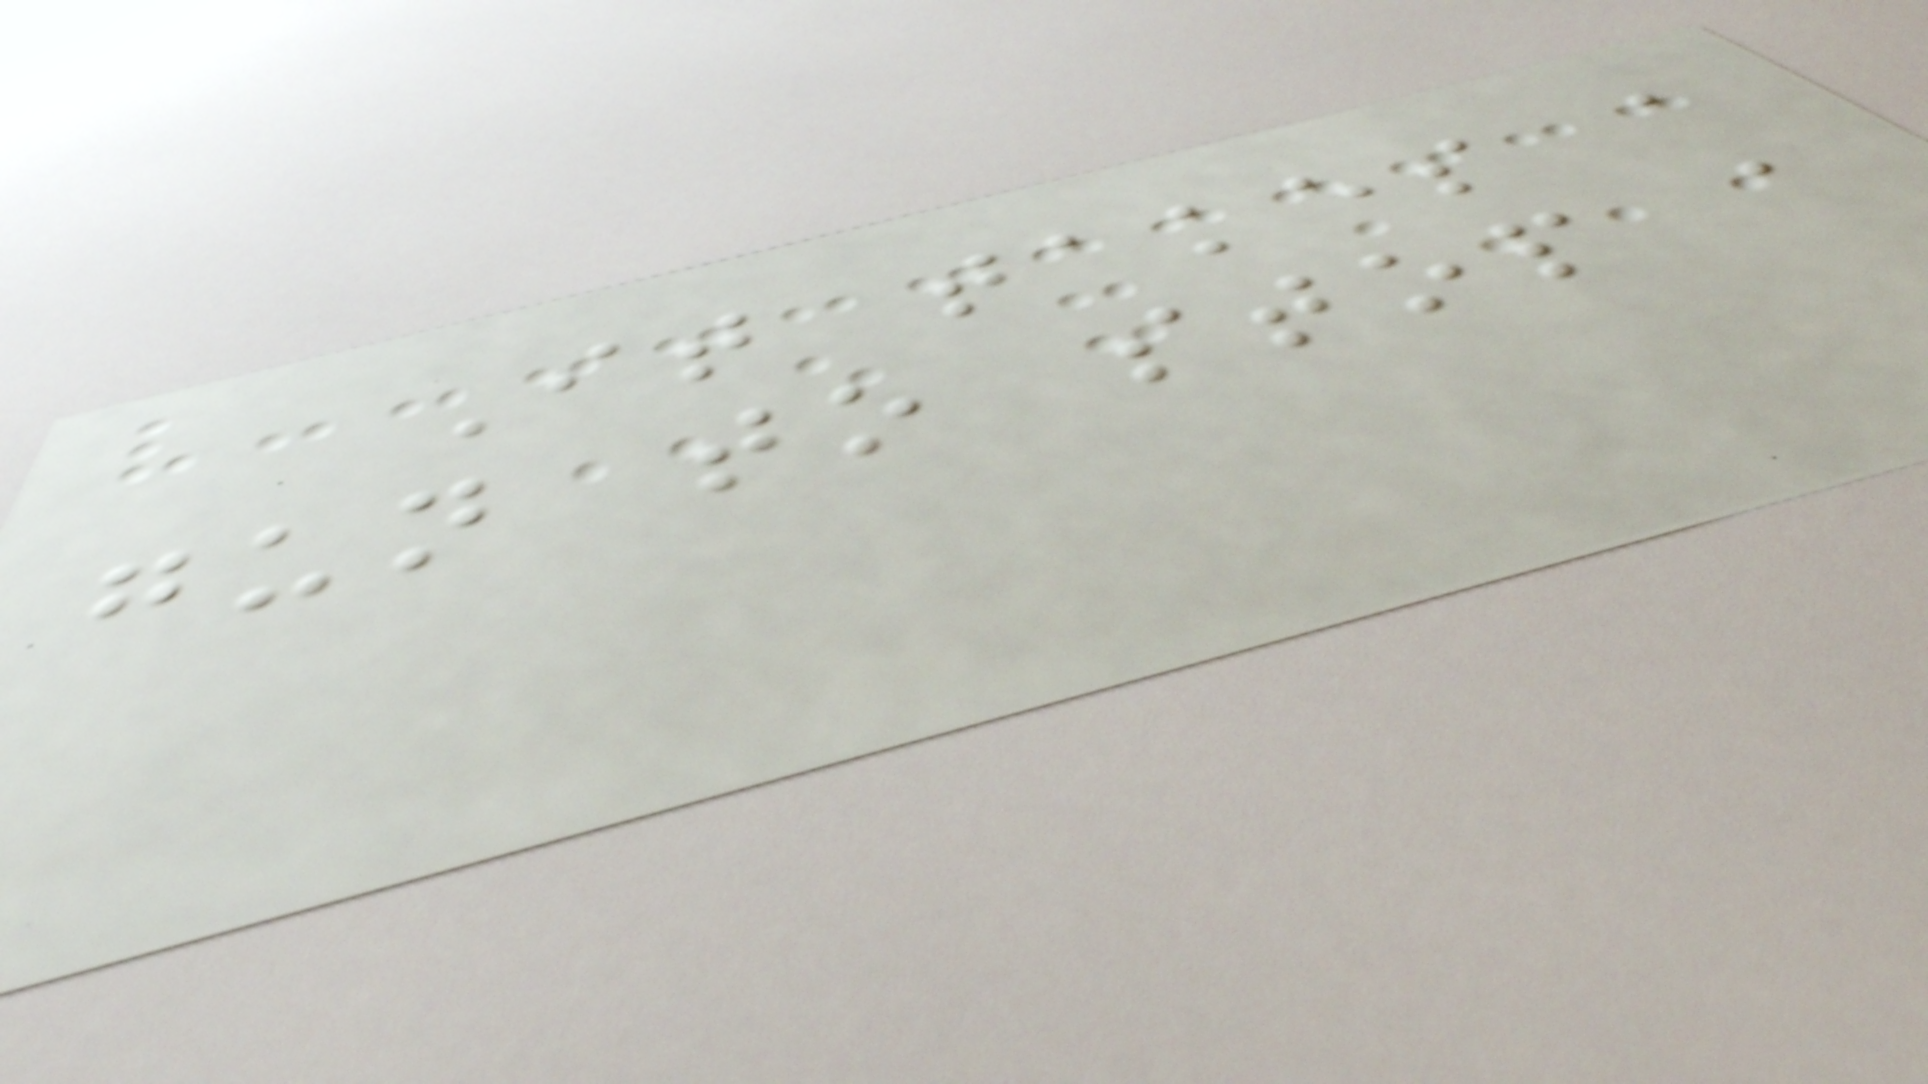It takes a
gun to stop a
